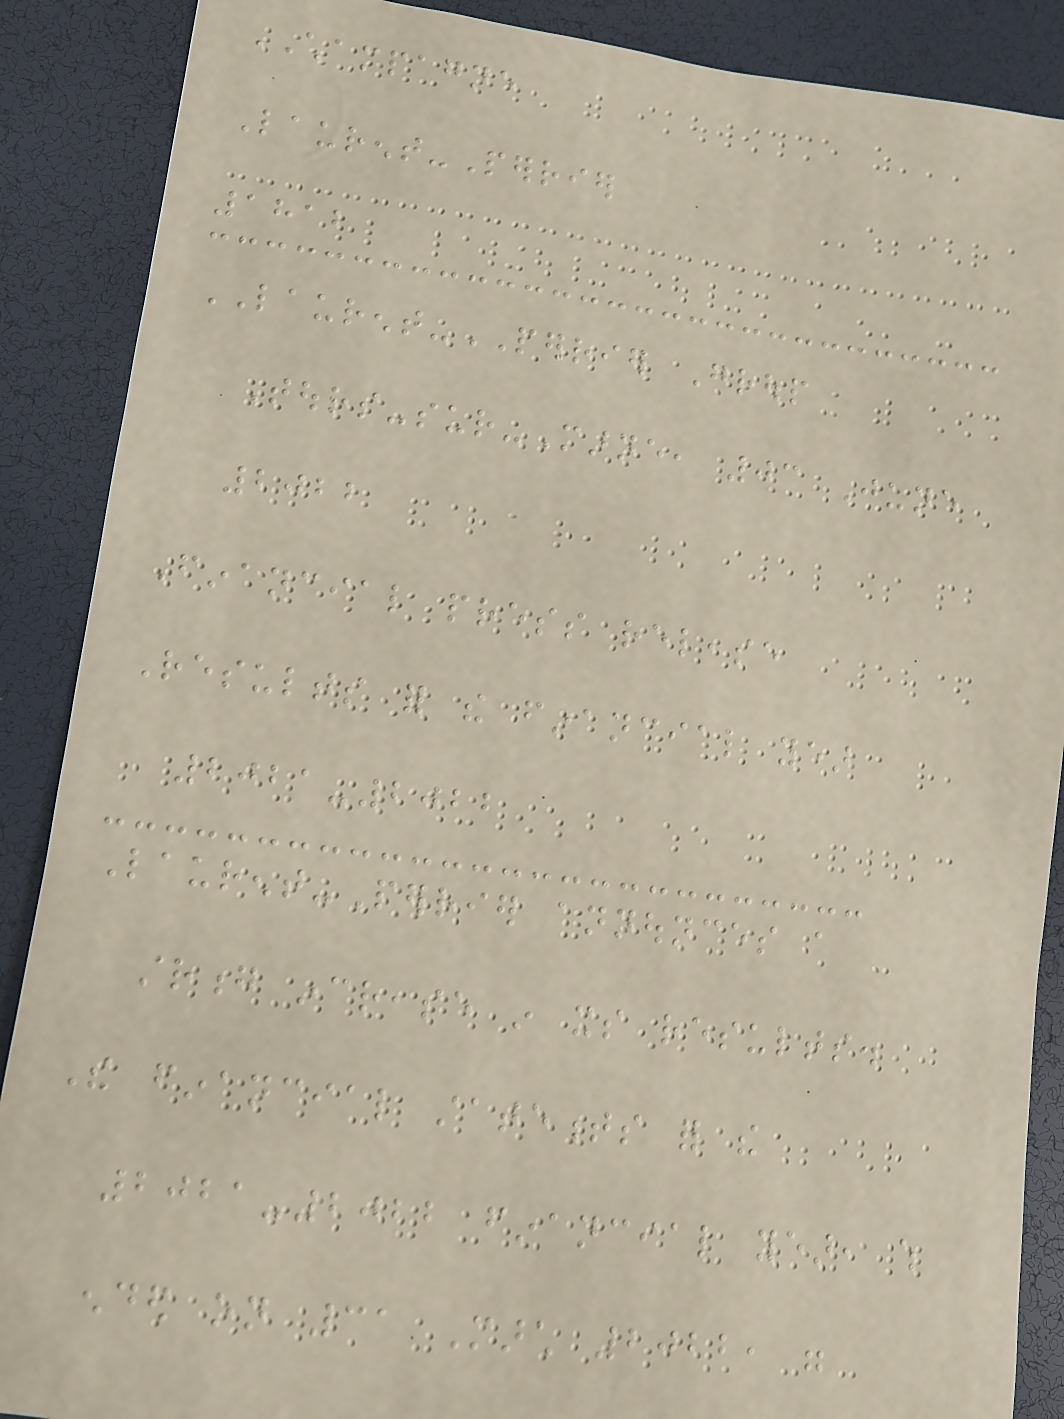CHAMPAGNE
Laurent-Perrier
1812
LAURENT-PERRIER Group
Tours-sur-Marne, 03 June
2022
Financial press release
Results for the financial year
2021-2022
Laurent-Perrier announces a
strong increase in its results.
The financial statements for the
2021-2022 financial year, which
ended on 31 March 2022, were
